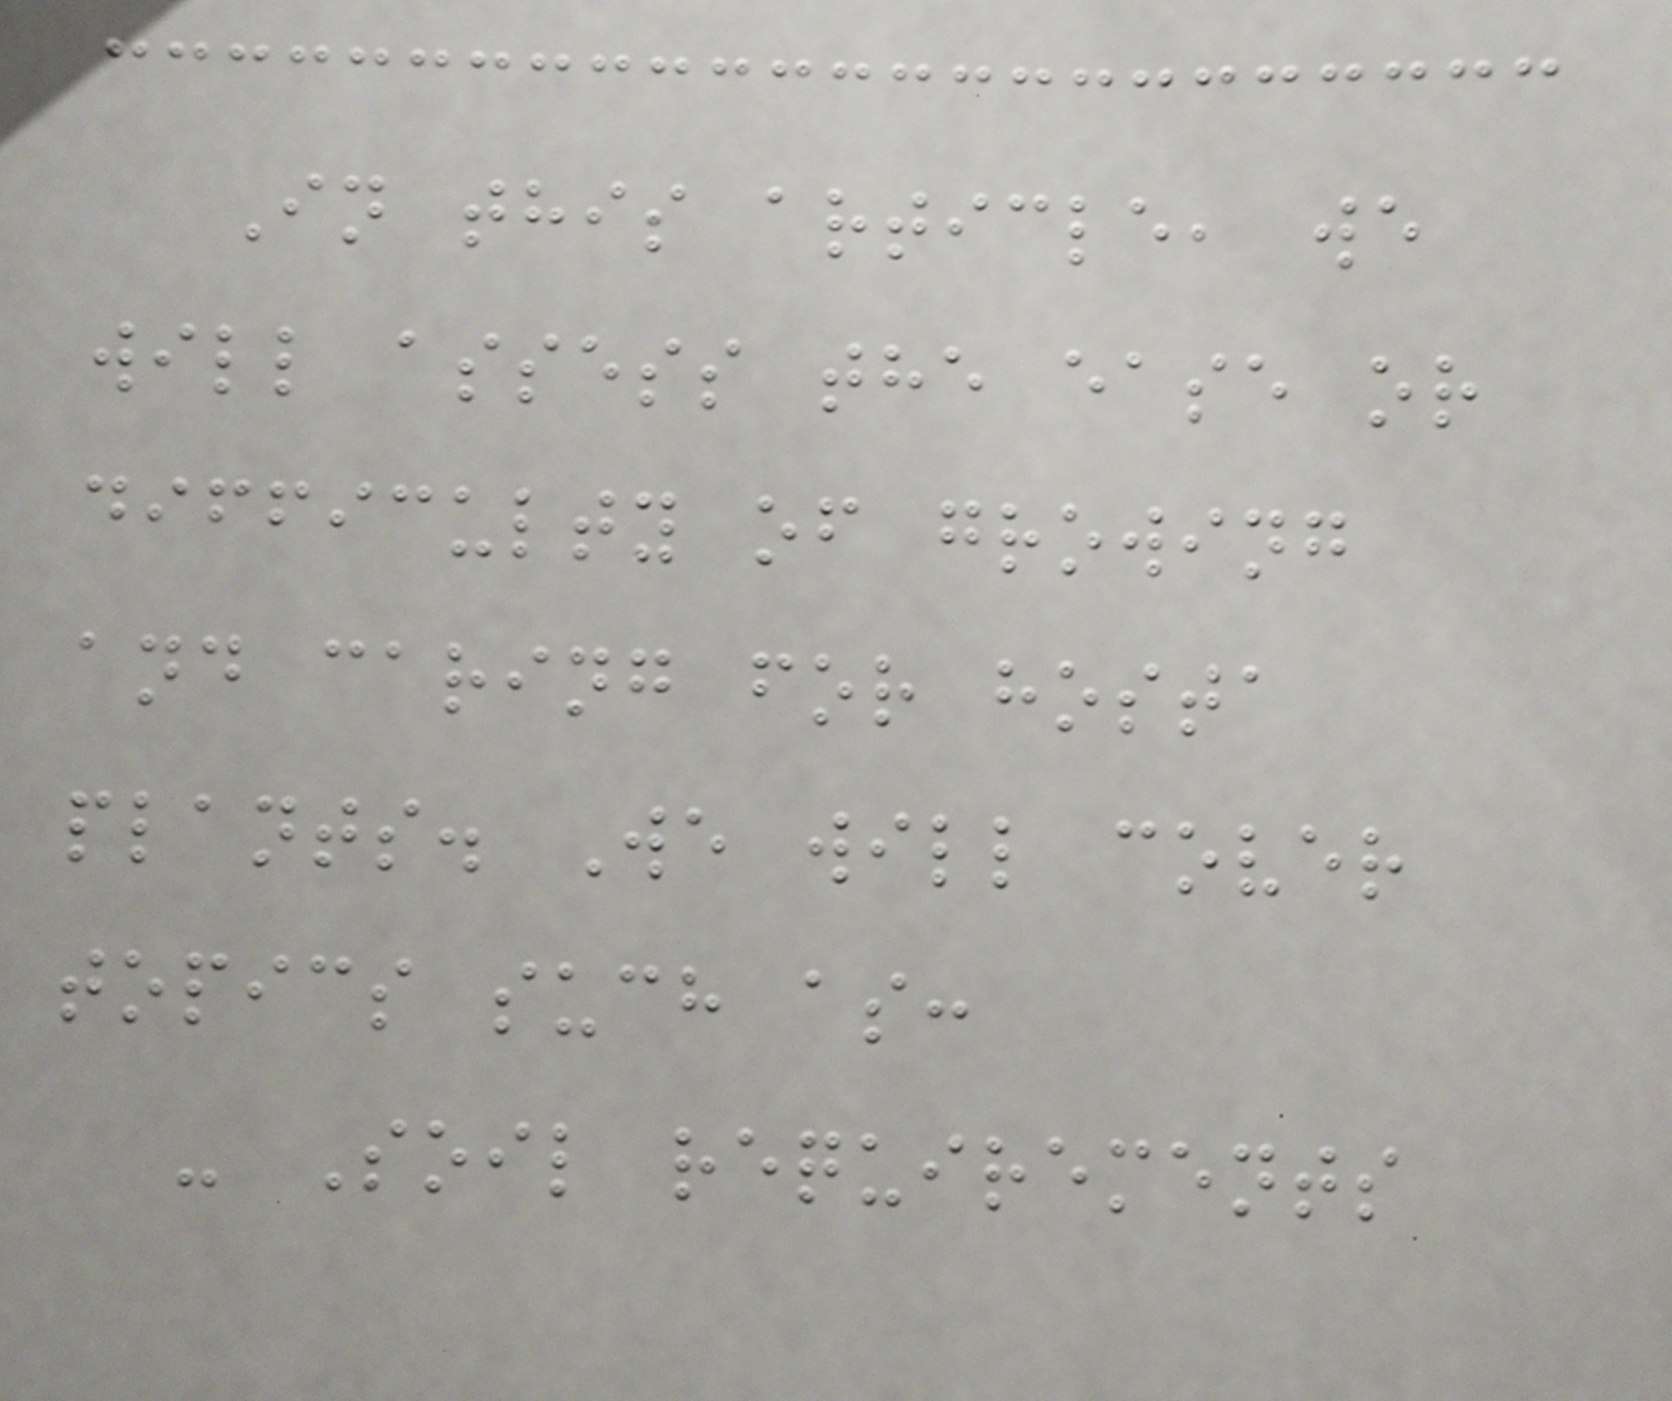In this article, we
will assess the ease or
difficulty of growing
and caring for hosta
plants. We will cover
topics such as:
- Soil requirements
